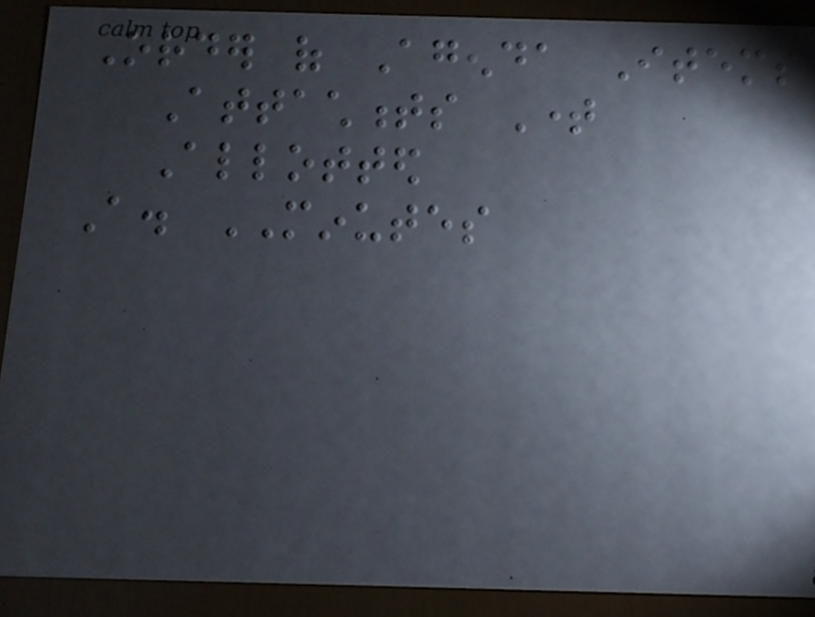Order of Agenda Items
Attachments Time
Allotted
A. MINUTES
